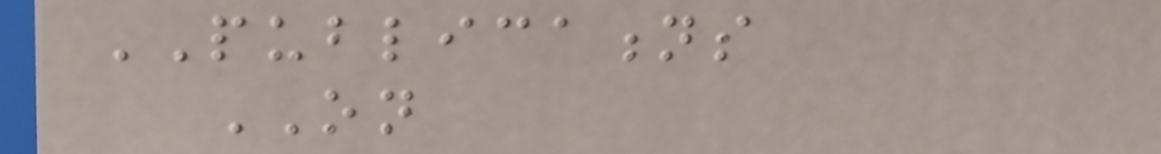PUBLICATIONS
ON
